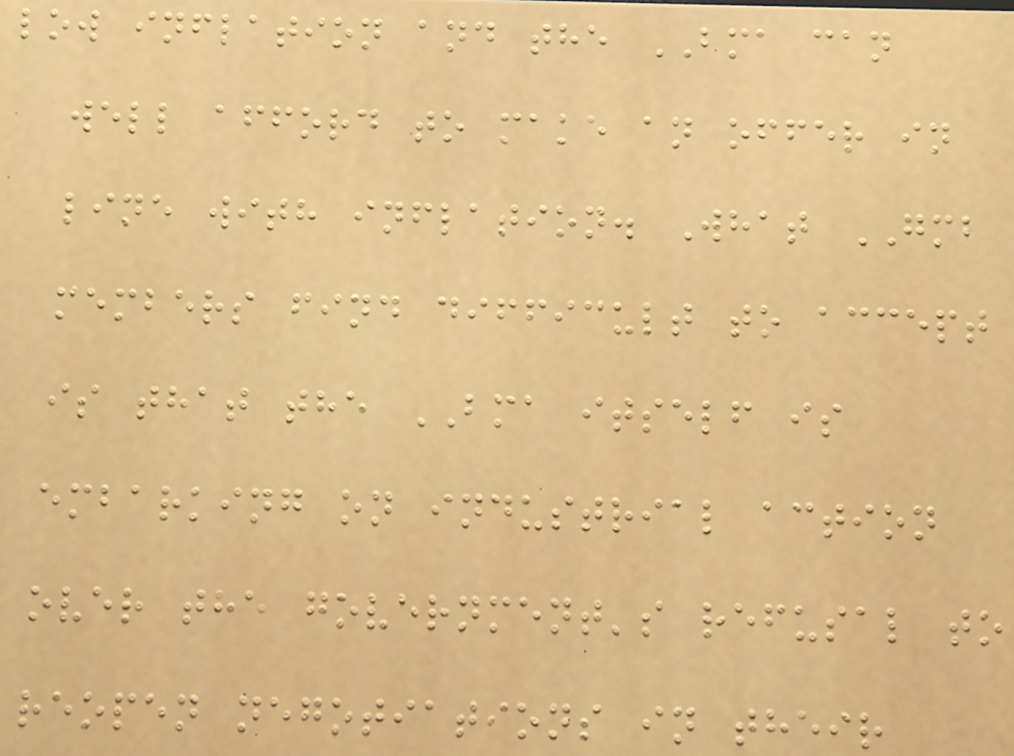low inflation and the BMA can
well afford to make an offer in
line with inflation. What GMB
members find difficult to accept
is that the BMA itself is
embarking on industrial action
over the government's refusal to
reopen negotiations in their
